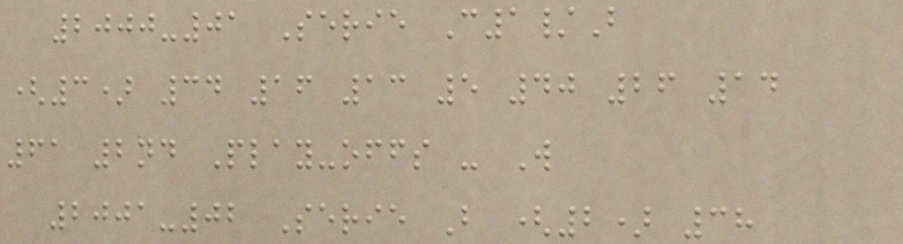2000-01 Serie C1/B
(3) 34 16 13 5 40 26 14
61 2nd Play-offs - W
2001-02 Serie B (2) 38
